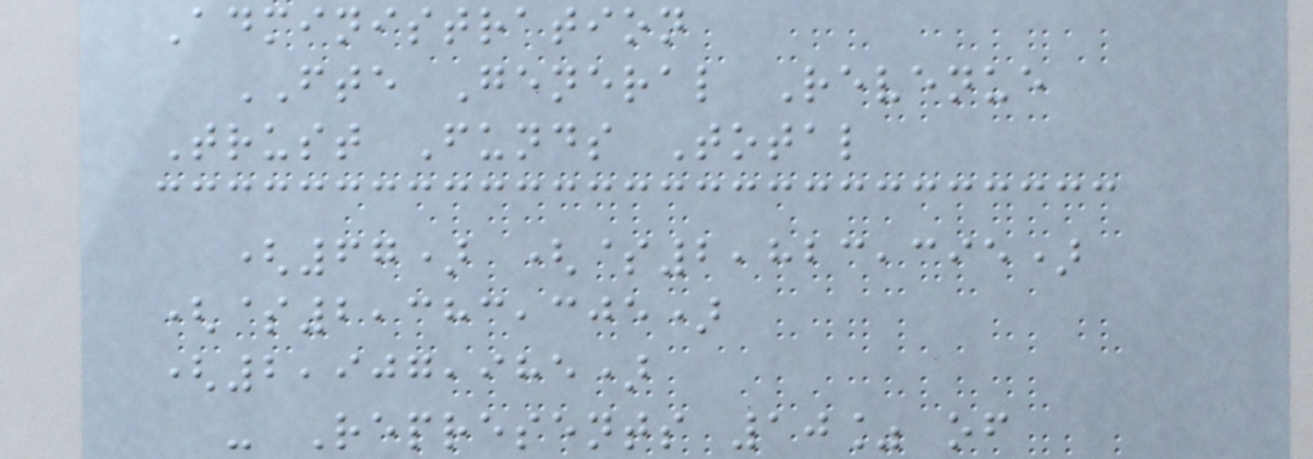Administration
FTE General Revenue
Trust Funds Total
(67) ($2,823,395)
($2,383,305)
(2,907,985)
- Represents 10% of
